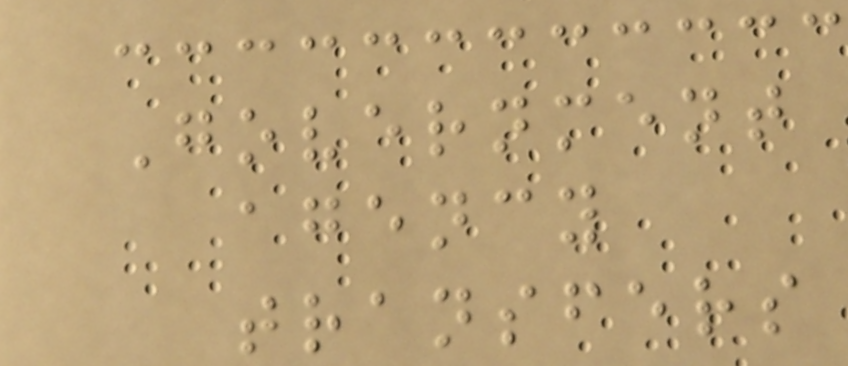Government
agency
transfers
